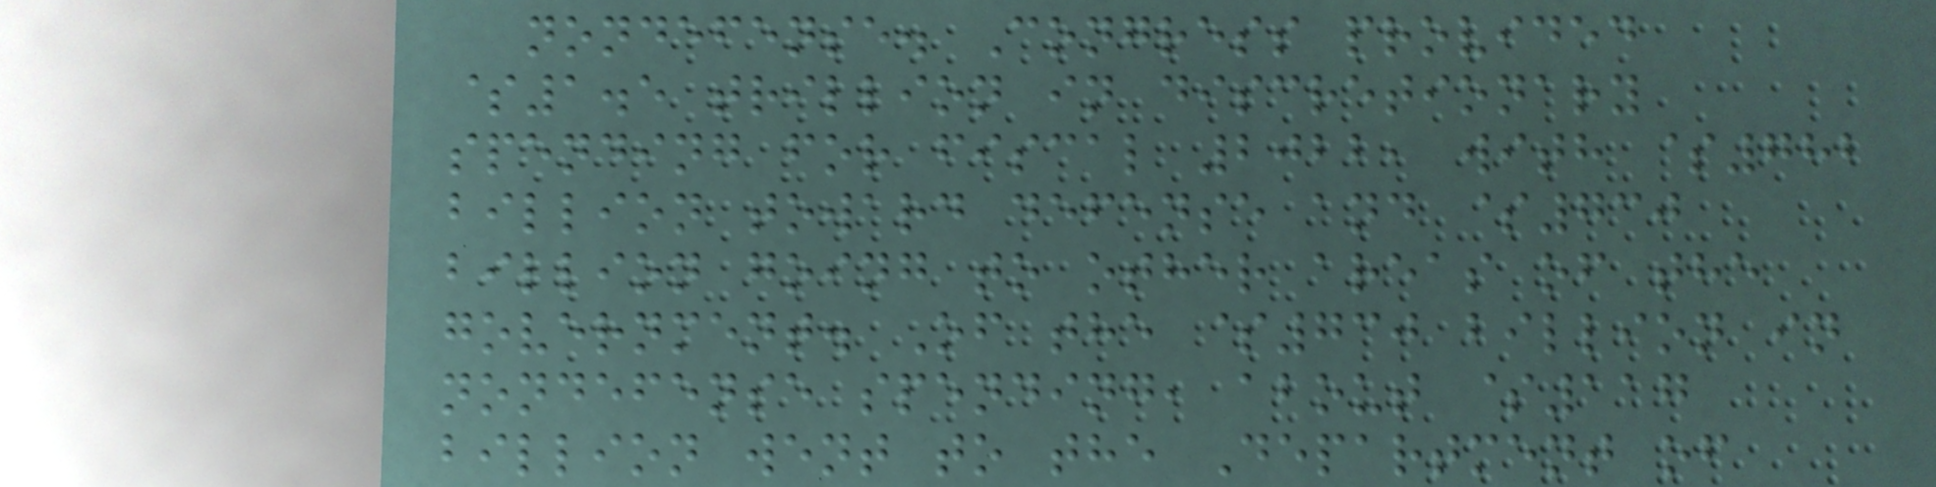nondefense. Congress provided
$1.5 trillion in discretionary
spending for fiscal 2022, with $782
billion toward defense and $730
billion going to other areas of the
government. Of the $730 billion in
nondefense spending, about $117
billion went to the Department of
